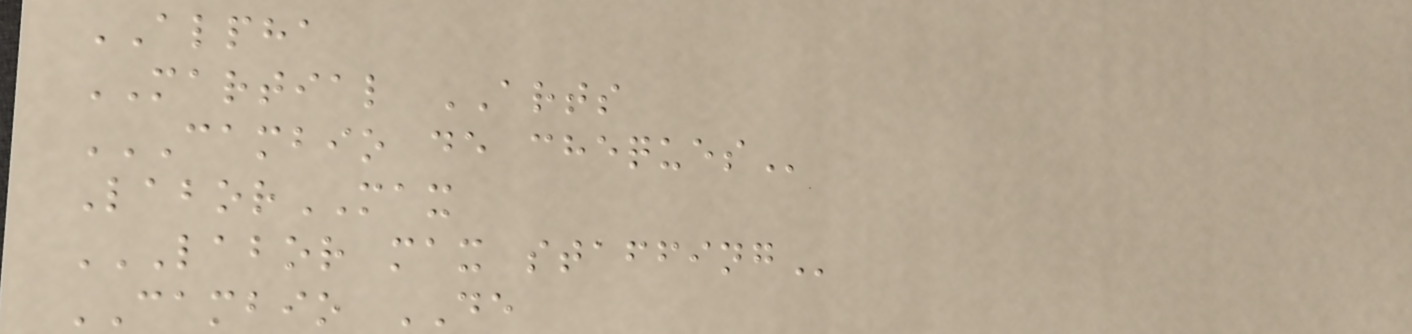ALPHA
MARTIAL ARTS
CAMBIO DE CHEQUES
LaborMAX
LABOR MAX STAFFING
CAMBIO DE
